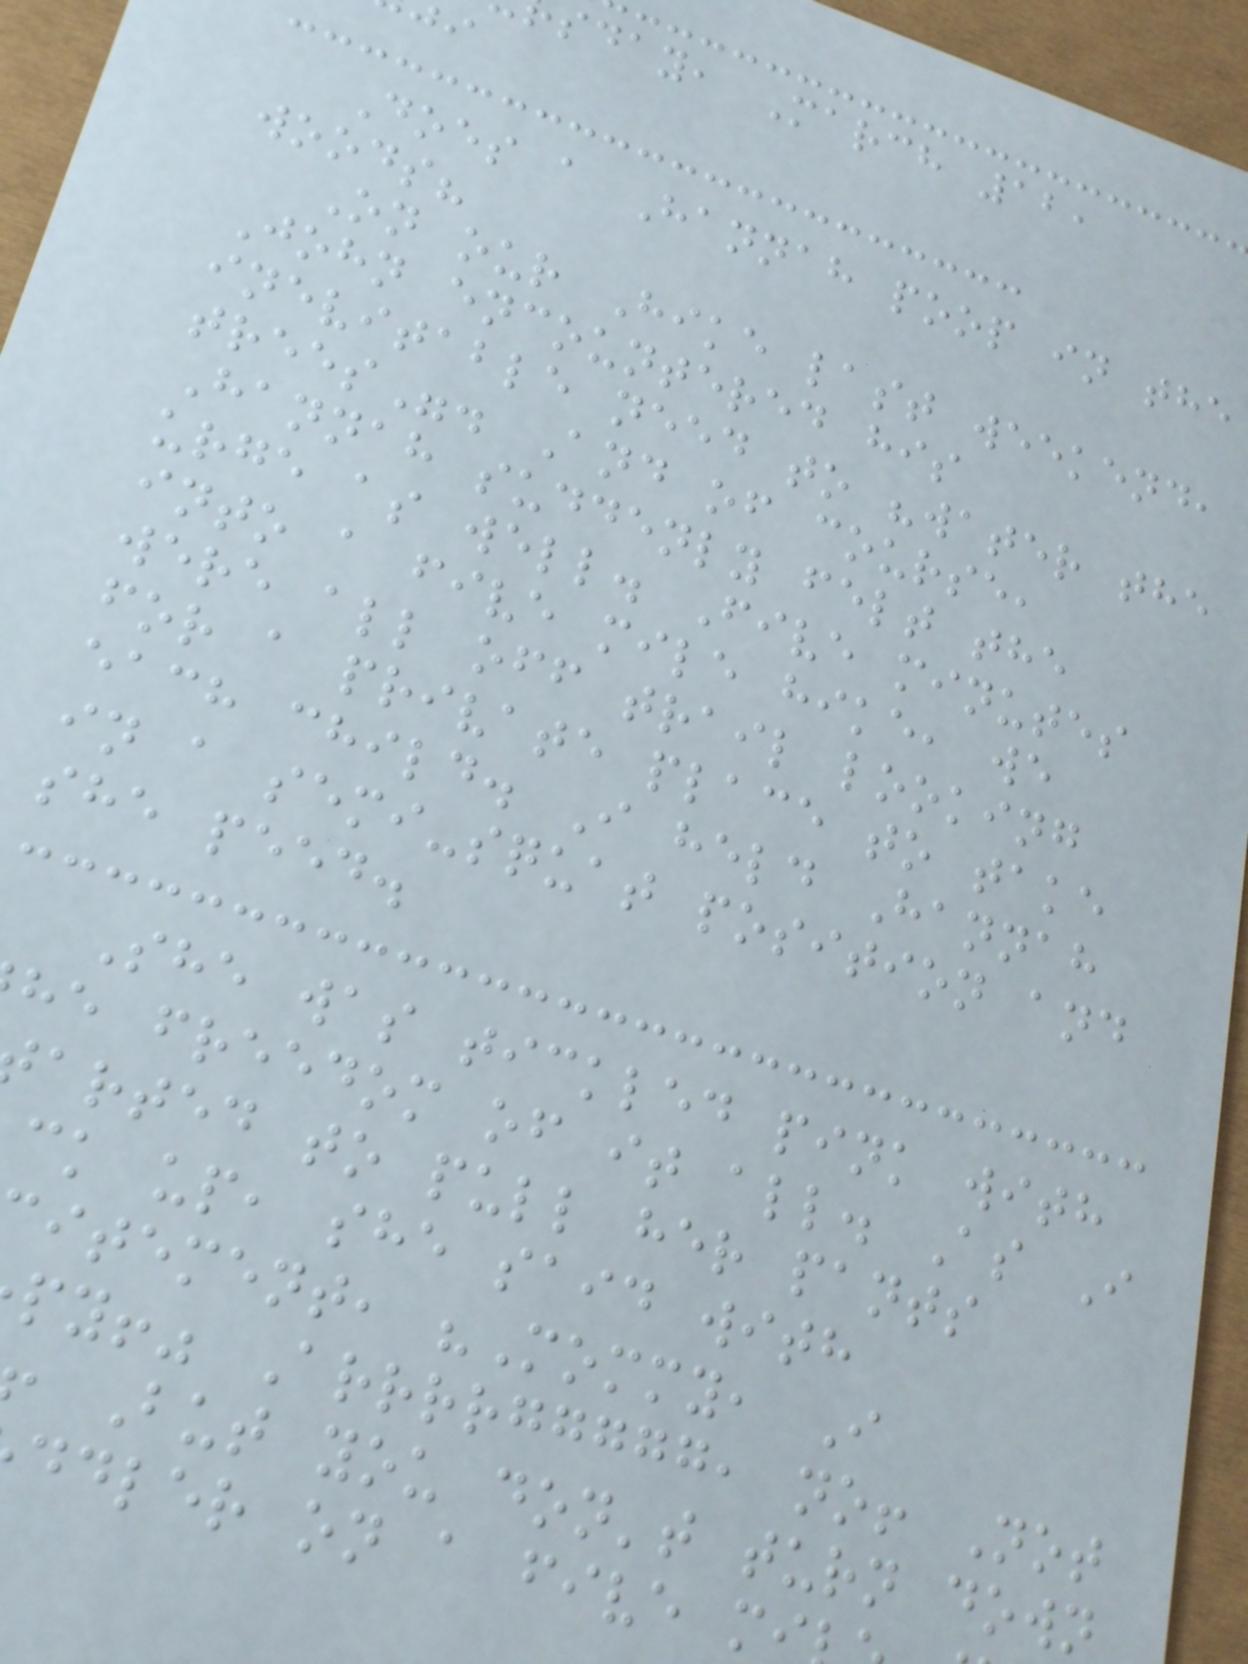sday, March 12,
Does a Hannah poop in the
woods?
On our Hike last weekend,
John encountered his
inevitable need to "water the
trees". And of course,
Hannah suddenly felt the
urge as well. Five minutes
into a five mile hike, we
were all off trail looking
for a private place to take
each child. I held Hannah
in a semi-squat position and
she peed.
She was tickled pink with
he freedom of it all. As I
arted to pull her pants
ck up, she said with
itement, "Mommy, I
py!" Arrrrggggg, no! Not
But you don't turn down
ddler on a five m
